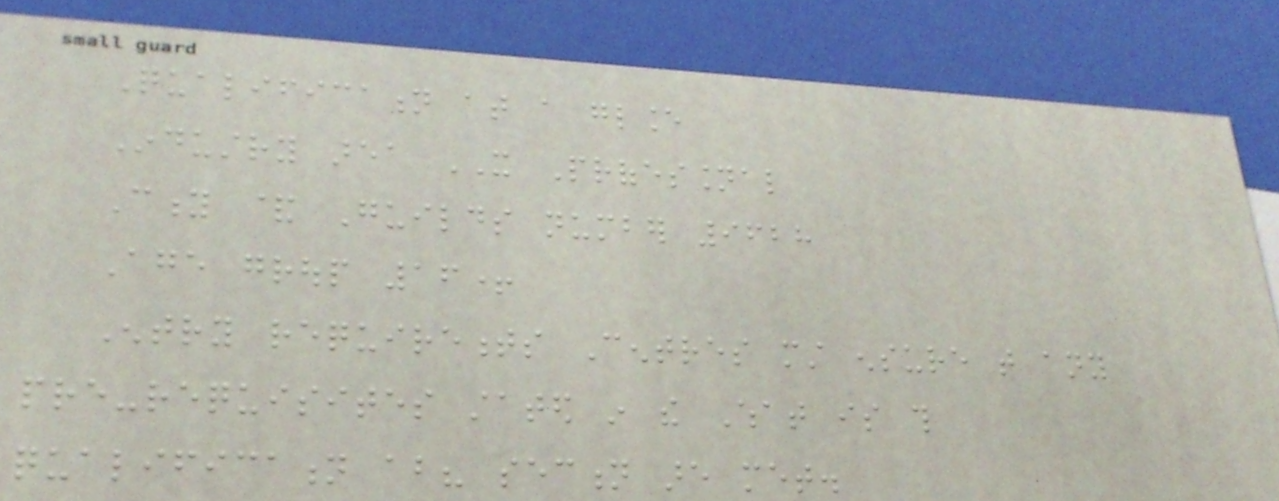Qualification at a glance
Industry area IT Professional
City & Guilds number 9628
Age group 16+
Entry requirements Centres must ensure that any
pre-requisites stated in the What is this
qualification about? section are met.
